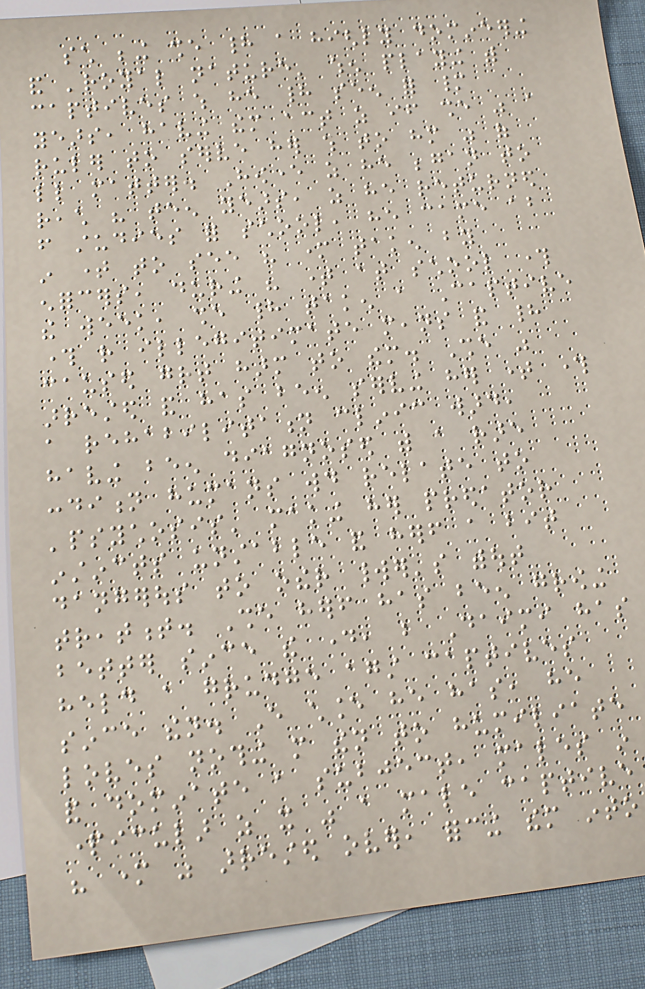such being she had a highly domineering
and 'royal nature' when playing with
captives which he had seen for many
years, having them act as if she was a
ruler to serve her which to him was of
little matter. However as he began to
reach his teen years, as he returned
from studies for school, he came about
in time to see his mother taken by
enforcers, during his time at school through
the week, she had taken a Captive
through rather illegitimate means and had
caused great harm to them. She was
arrested and has been serving her time through
a rehabilitation clinic ward,
having been diagnosed with a rare
condition humans would relate to
'psychosis' making her predator
instincts unstable and herself a bit
dangerous to other worlder's without
treatment. She herself has been growing
better since the day, but Daimi has
held a grudge against captives
since then. Every chance he has, he
loves nothing more then to humiliate
and dominate a subject, males in
particular as it was a male captive
his mother was arrested over, forcing them into
